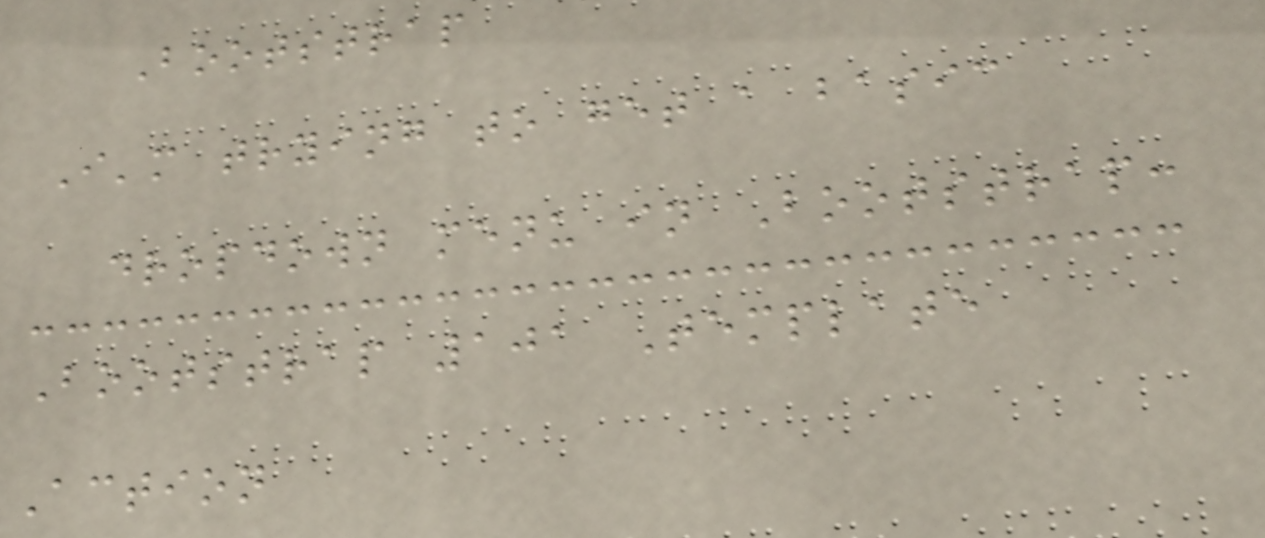Bootstrap
I'm trying to get a basic
dropdown menu in Bootstrap:
Bootstrap 101 Template
Action
